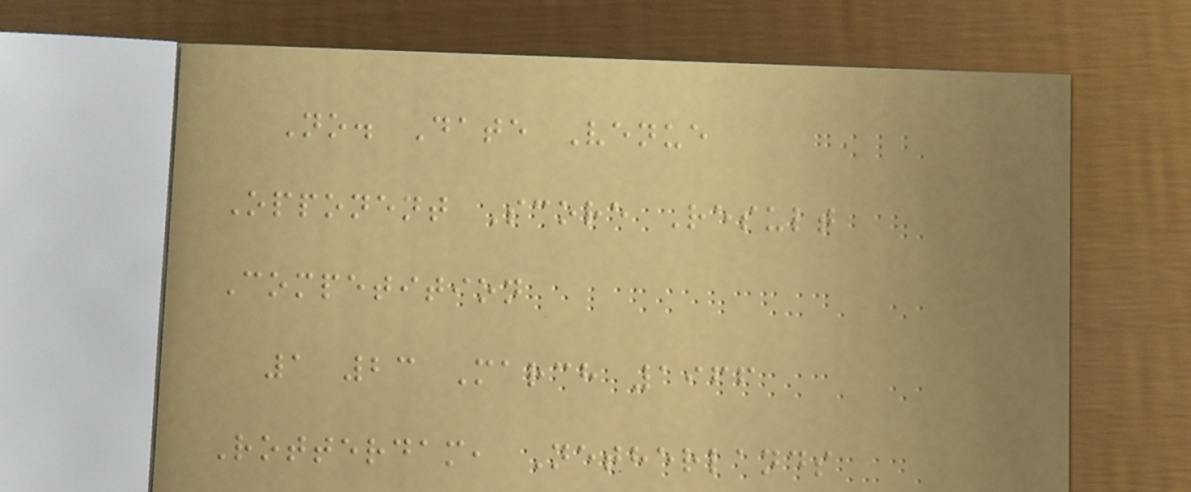No. Date Venue
Opponent Score Result
Competition
1 23 March 1966
Rotterdam, Netherlands
